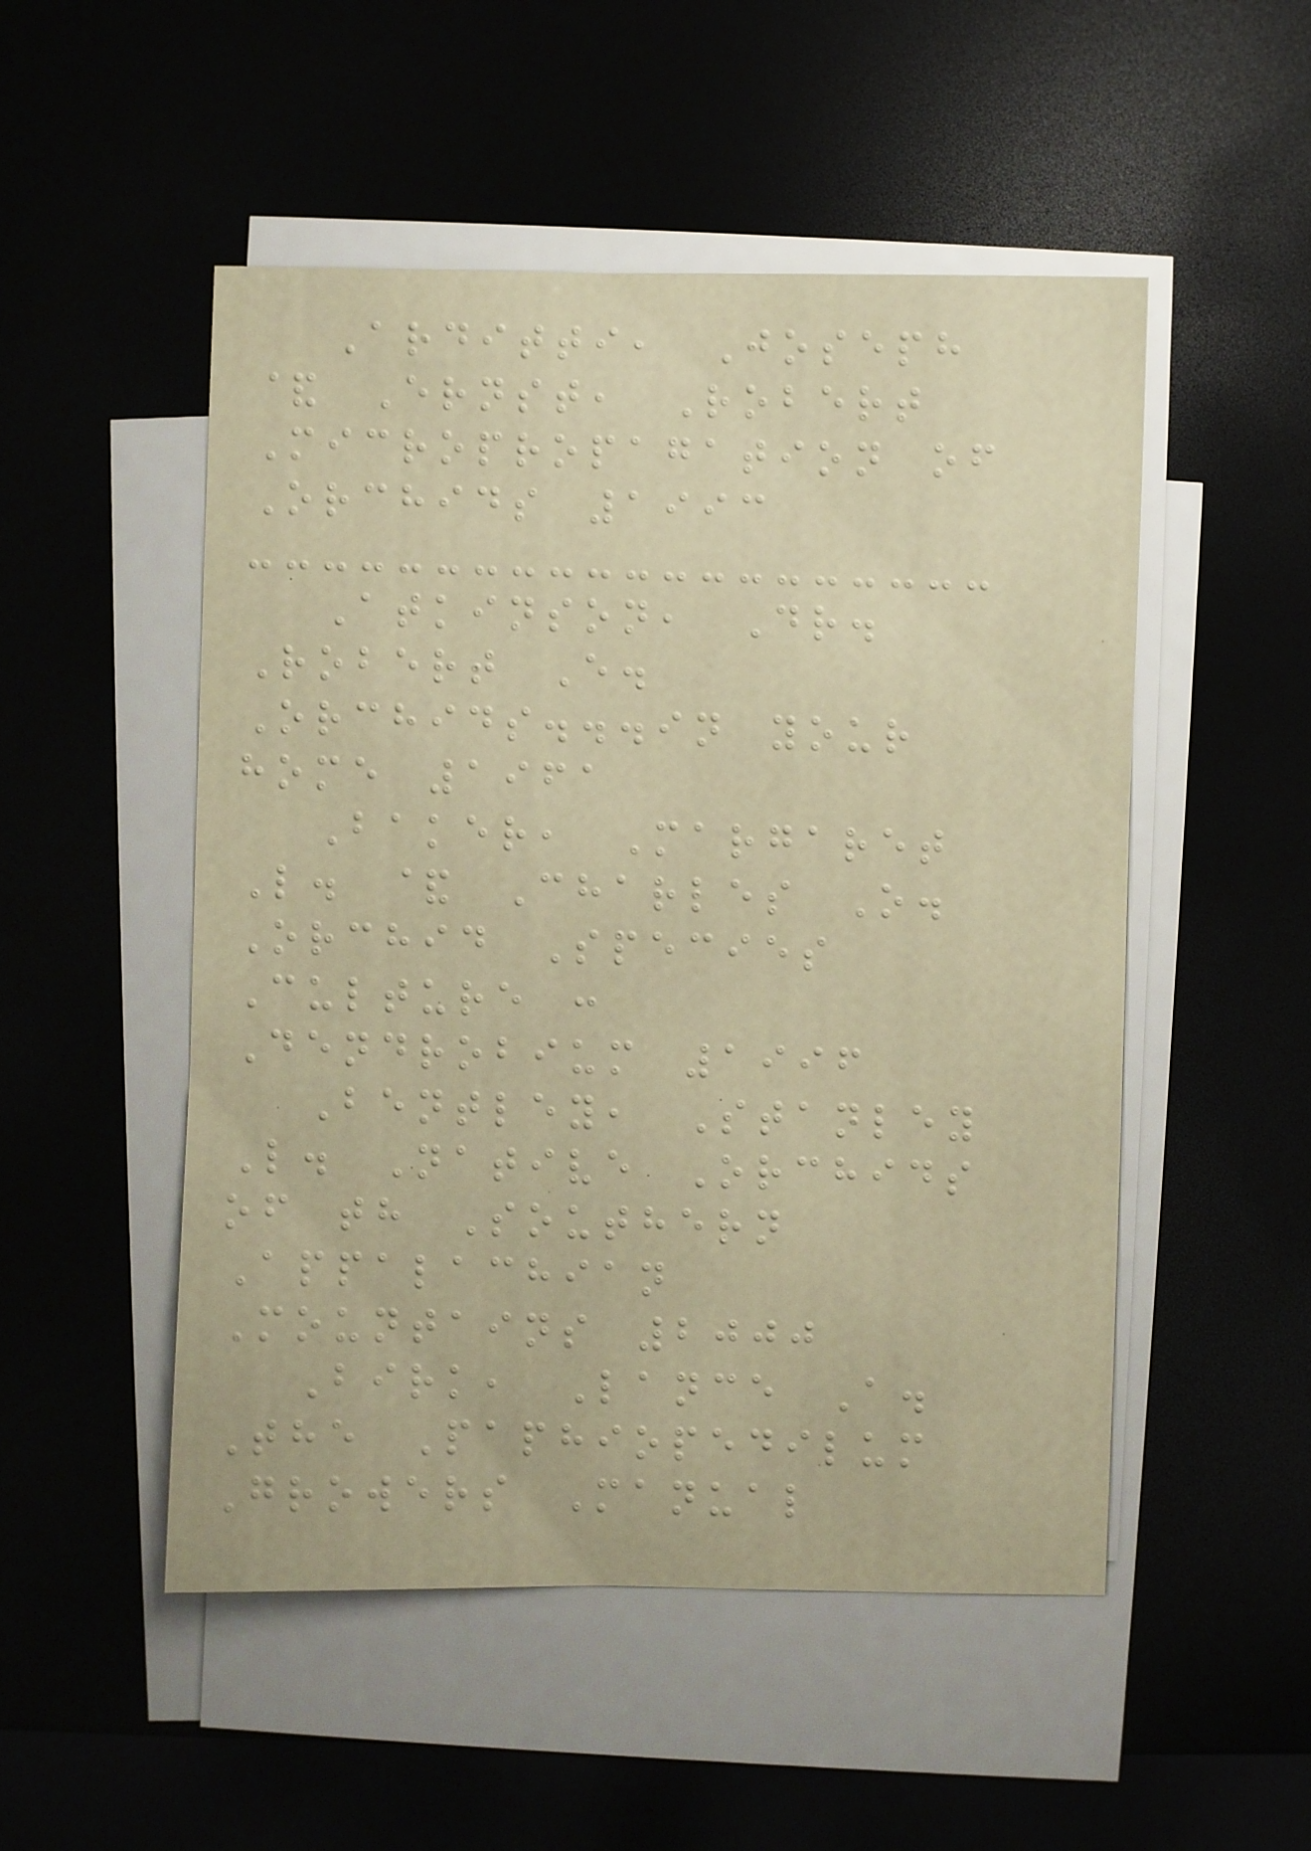Arditti, Joseph
& Ernst, Robert
Micropropagation of
Orchids 1993
Atkinson, Dr.
Robert E.
Orchids...in your
home 1961
Baker, Margaret
L. & Charles O.
Orchid Species
Culture :
Dendrobium 1996
Bentley, Stanley
L. Native Orchids
of th Southern
Appalachian
Mountains 2000
Birk, Lance A.
The Paphiopedilum
Growers Manual
